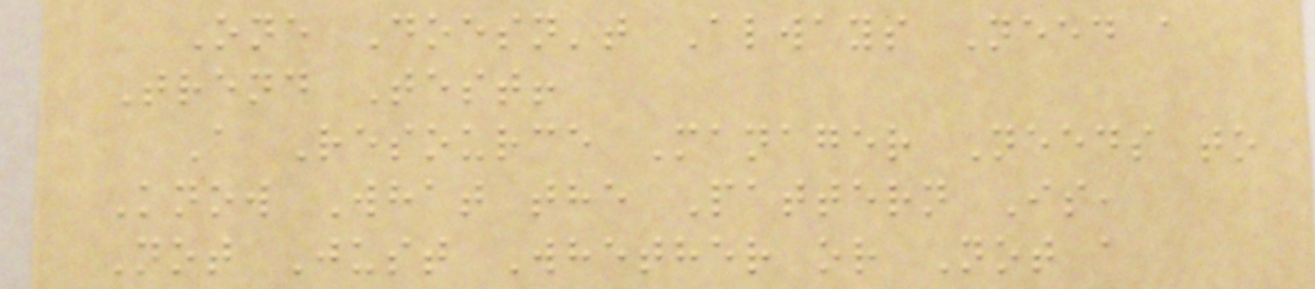One Doesn't Always Need a
Trend Test!
A Resource Manager Needs to
Know What the Pattern Is,
Not Just Whether or Not a
